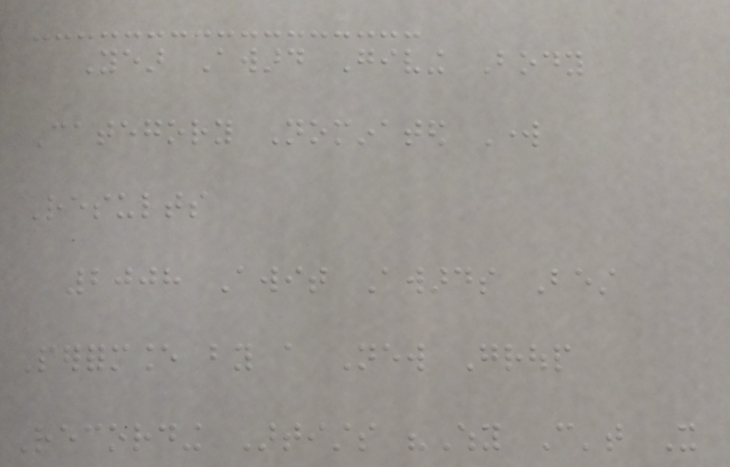Year Award Giving Body
Category Nominated Work
Results
2008 Awit Awards Best
Performance by a New Group
Recording Artists "Why Can't It
